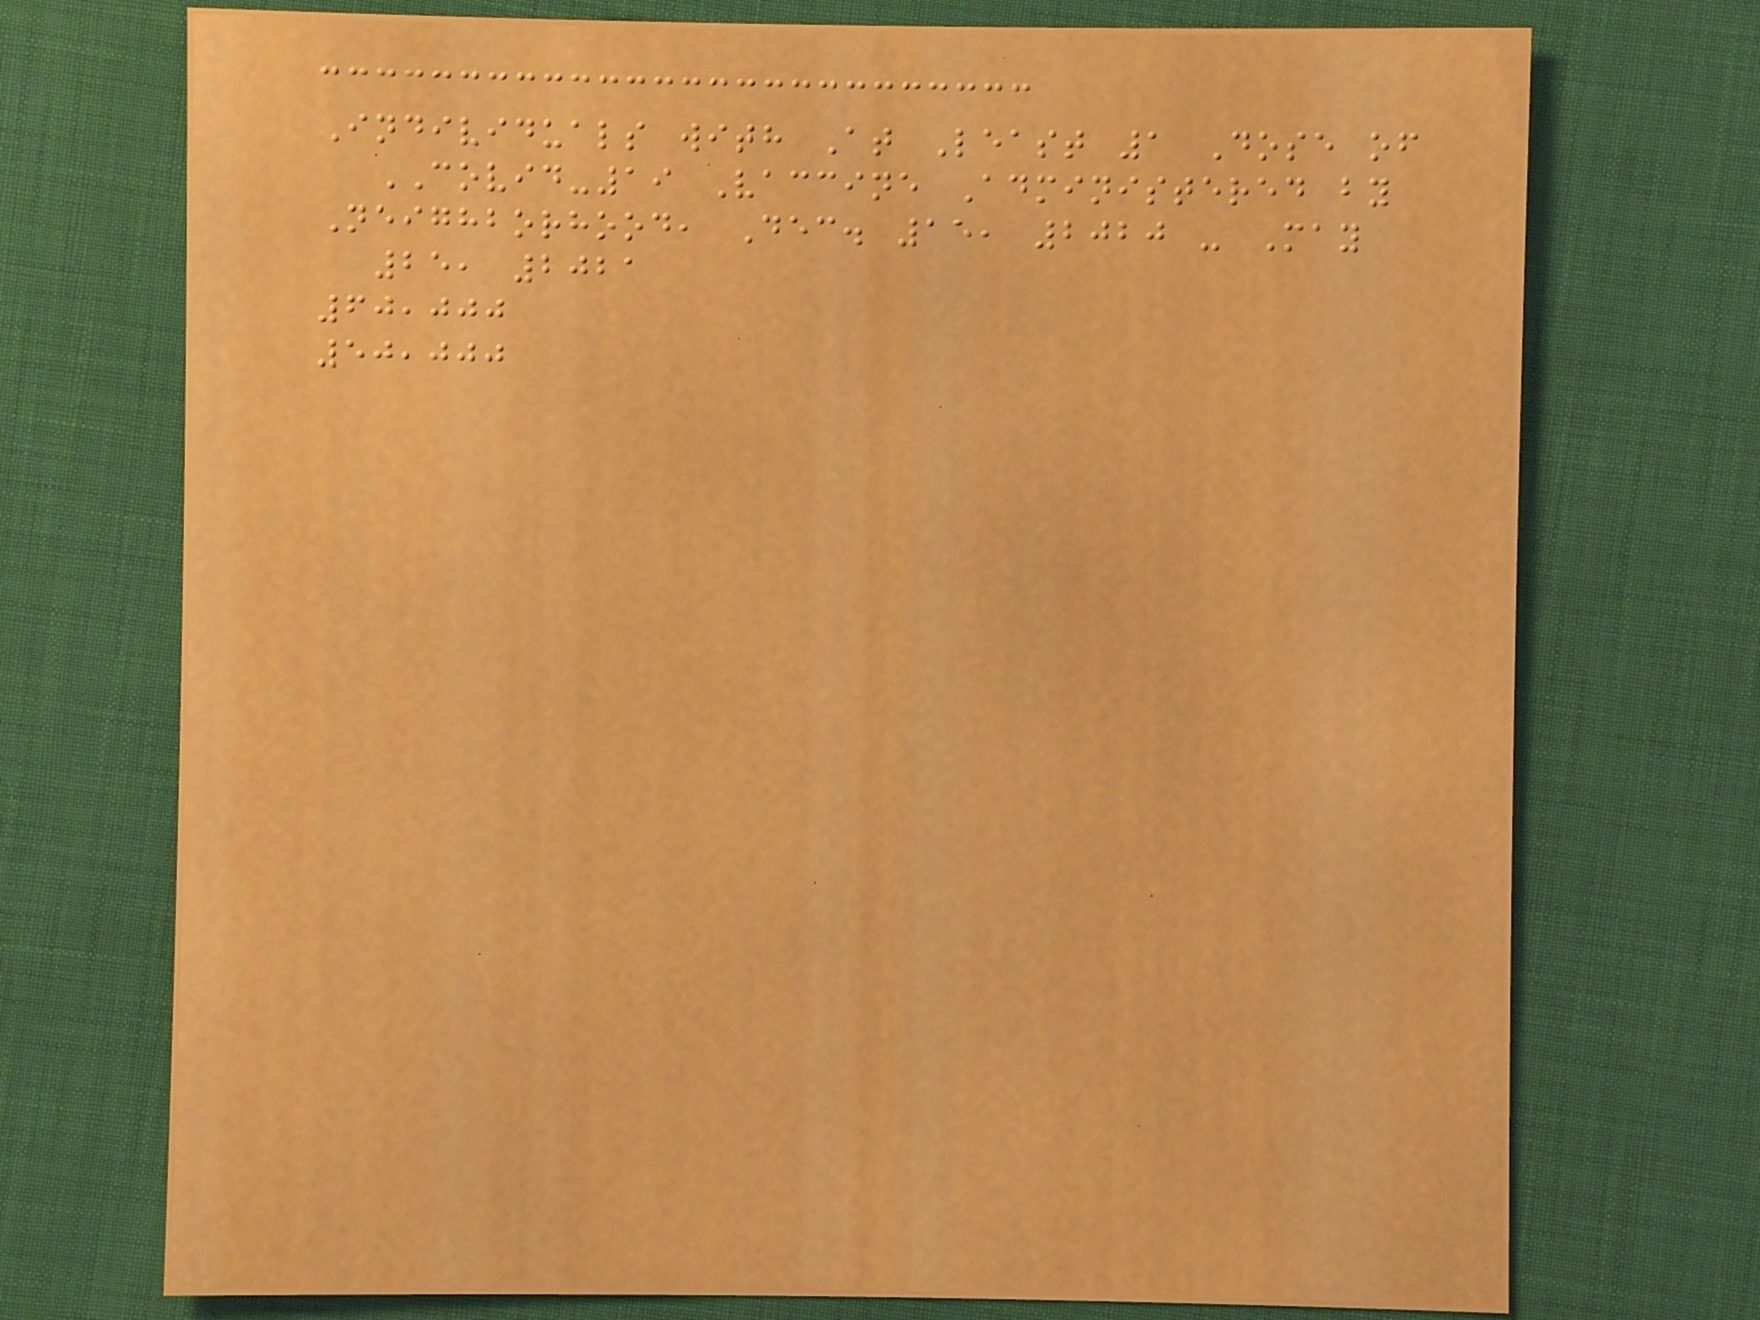Individuals with At Least 1 Dose of
COVID-19 Vaccine Administered by
Neighborhood, Dec. 15, 2020 - May
25, 2021
60,000
50,000
